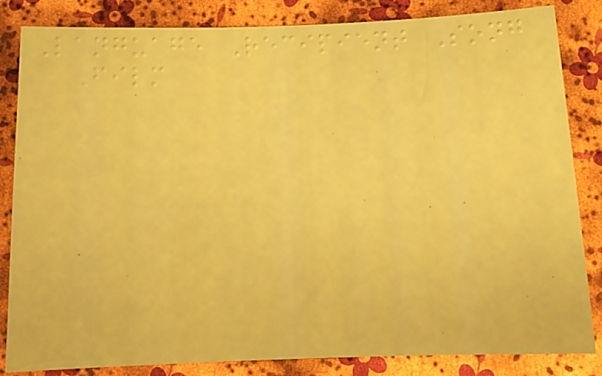Language Recipient Song
Film
